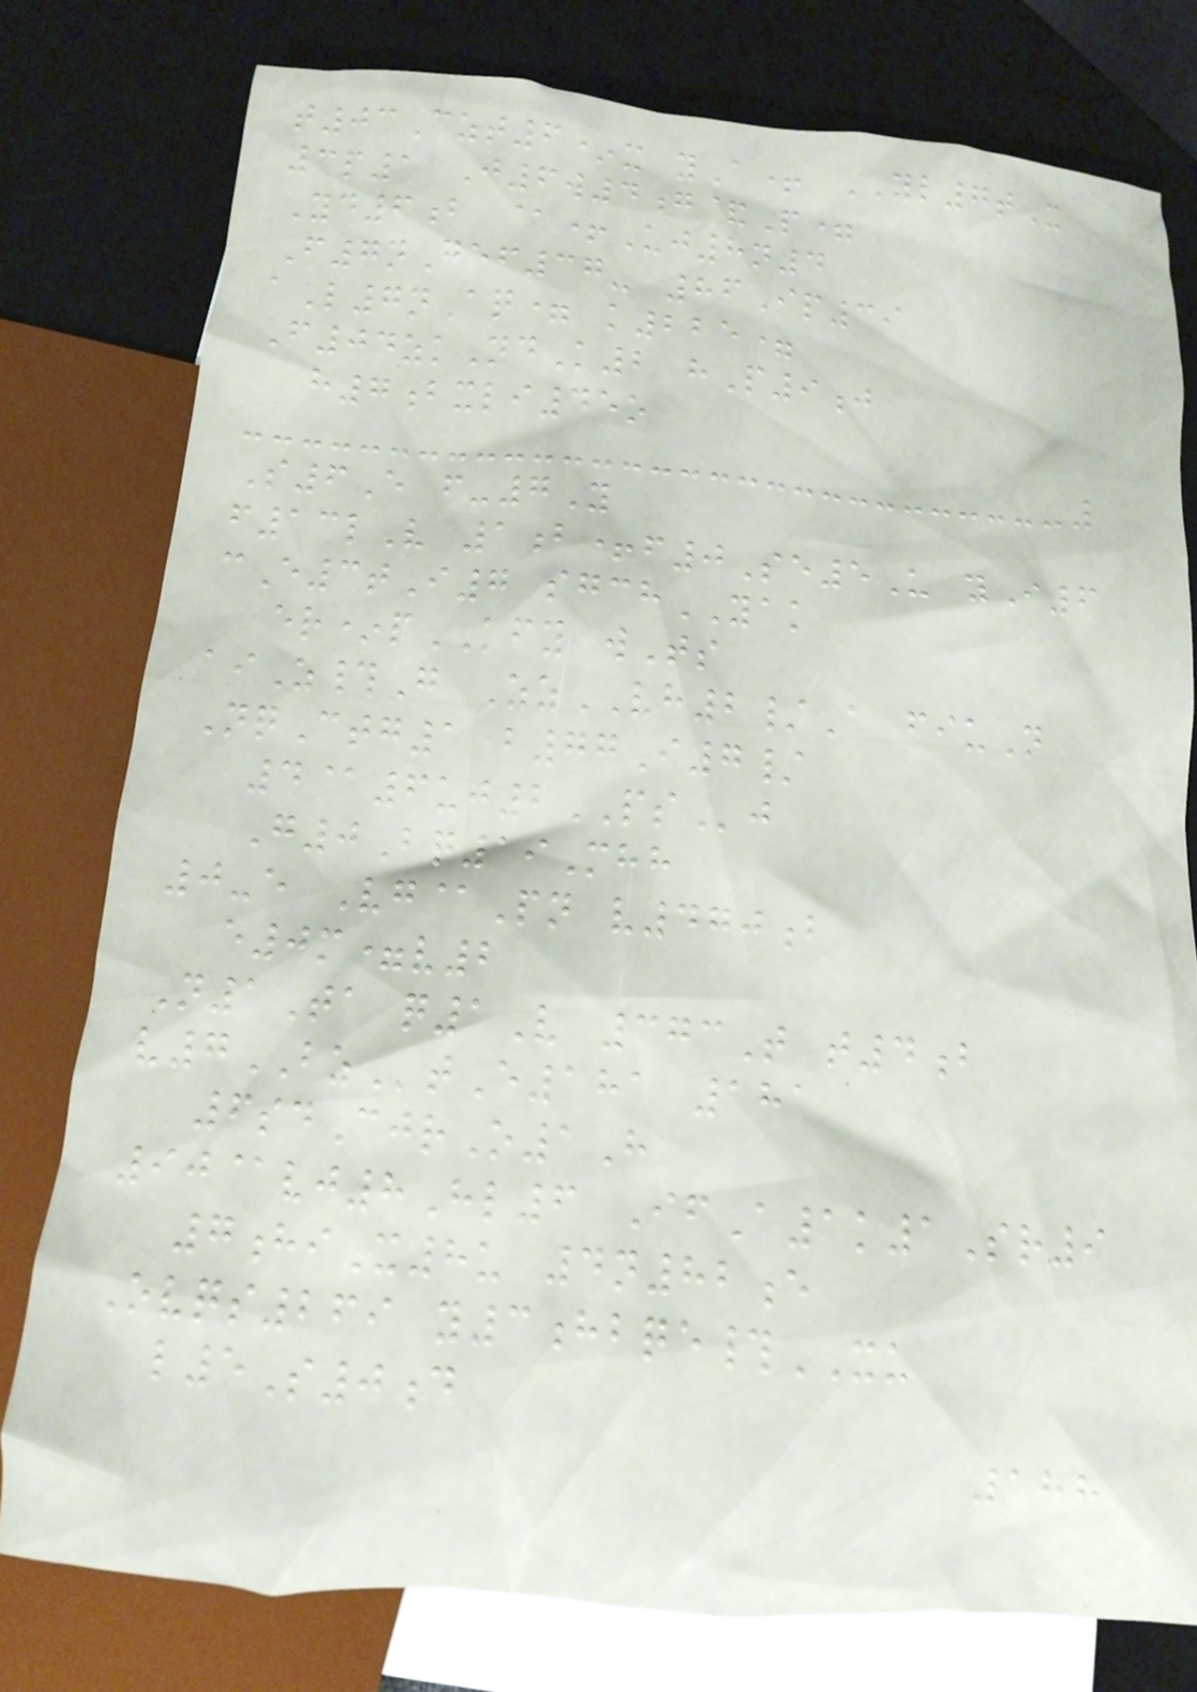t03Czt6*x yA+ YL7tX
3p1 J6w4g&P=
Yd6b @+Uj8n4
F7nGef37- 86Ip39
aL7nAq= k225=
F04zkNdK2 hP9j
h7bxli45o
S6E f-7Y
f13lV 1b+f0Se5U yI6
cE3tI7 sgchYAK
er*pKFY wTs
aiZ#G ZzVH2/A fiuN
NqCtg1 b77I7/
4@6uj2PSj
G0Bq19Mhh
0-e Vg@Pn v470b
e0m=v2
N1Ta q1V 373T t4b
v7BZtE181 181
6sdCjrO1H
90@vj8Hl6 IfA1k1Sr9
7hiX8u 4n82e
Ovqs269 y3hbqe#XU
l5S0d
188
